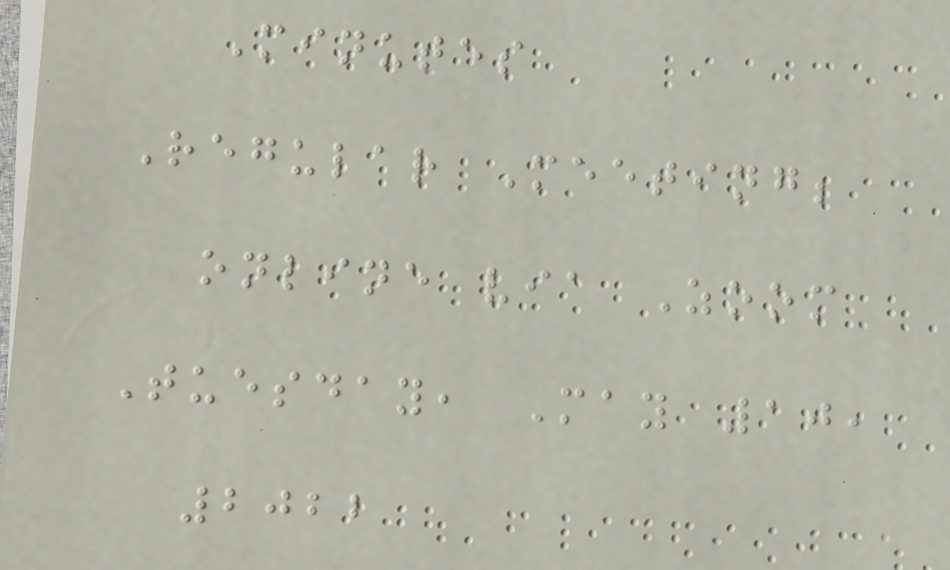Minutes
Regular Meeting;
online via Zoom
Tuesday, May 10,
2022
